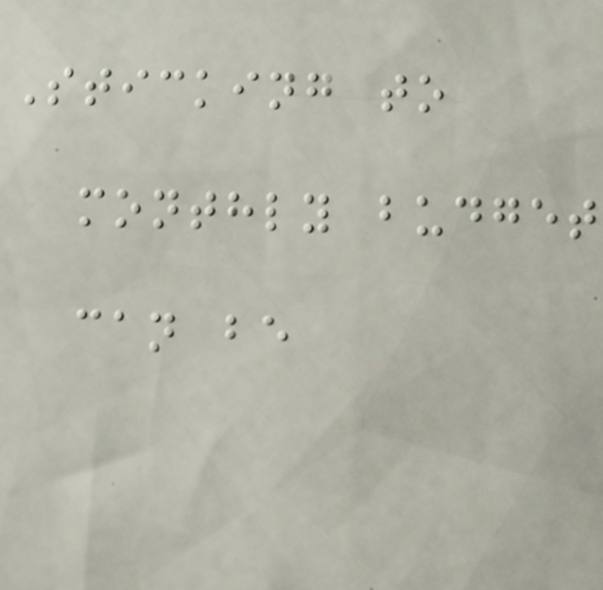Sticking to
monthly budget
can be
